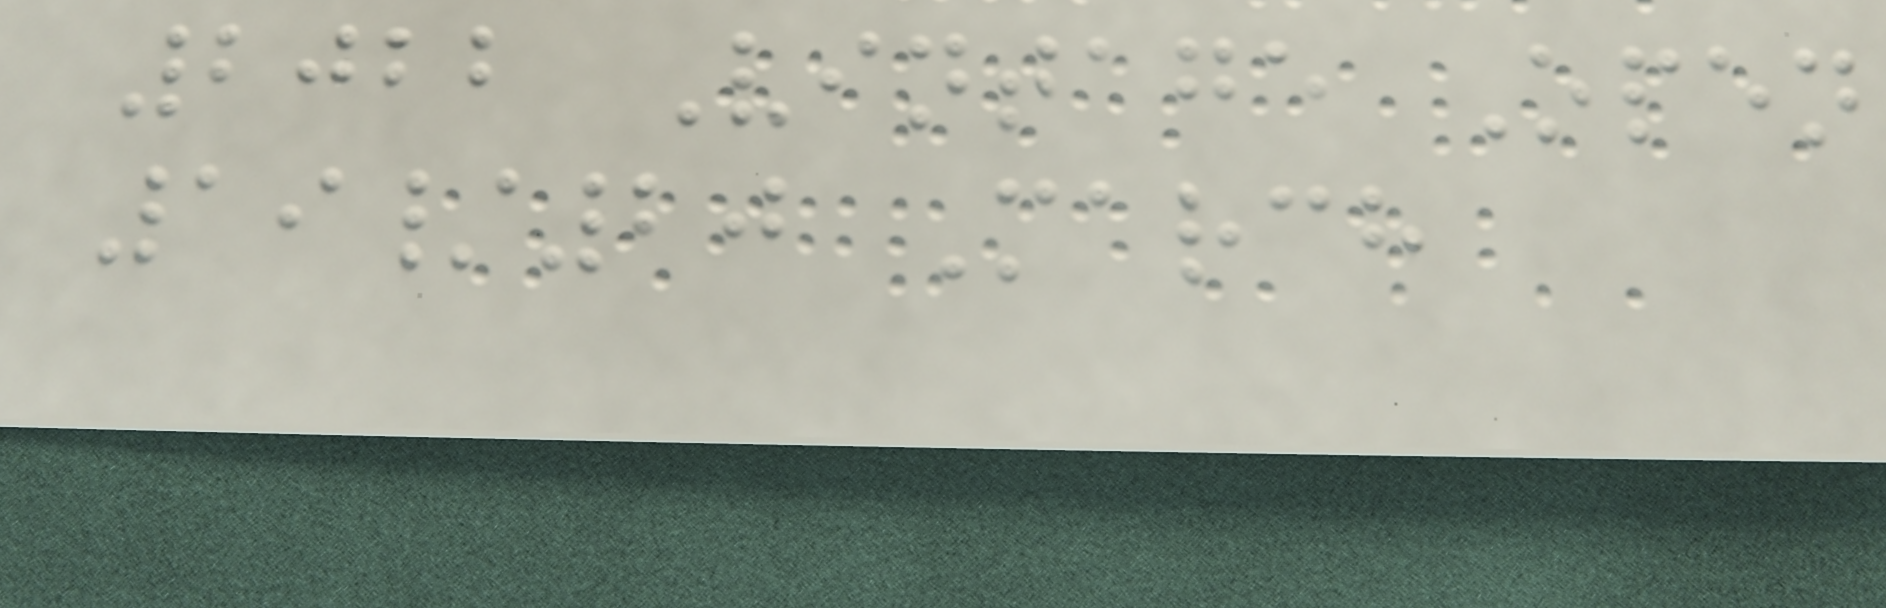2022 Vintage Open
19/20 March
